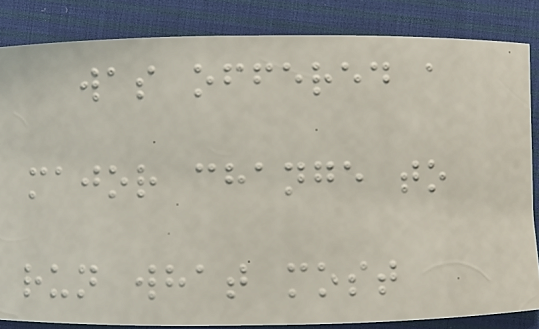was offered a
major change to
run what most
